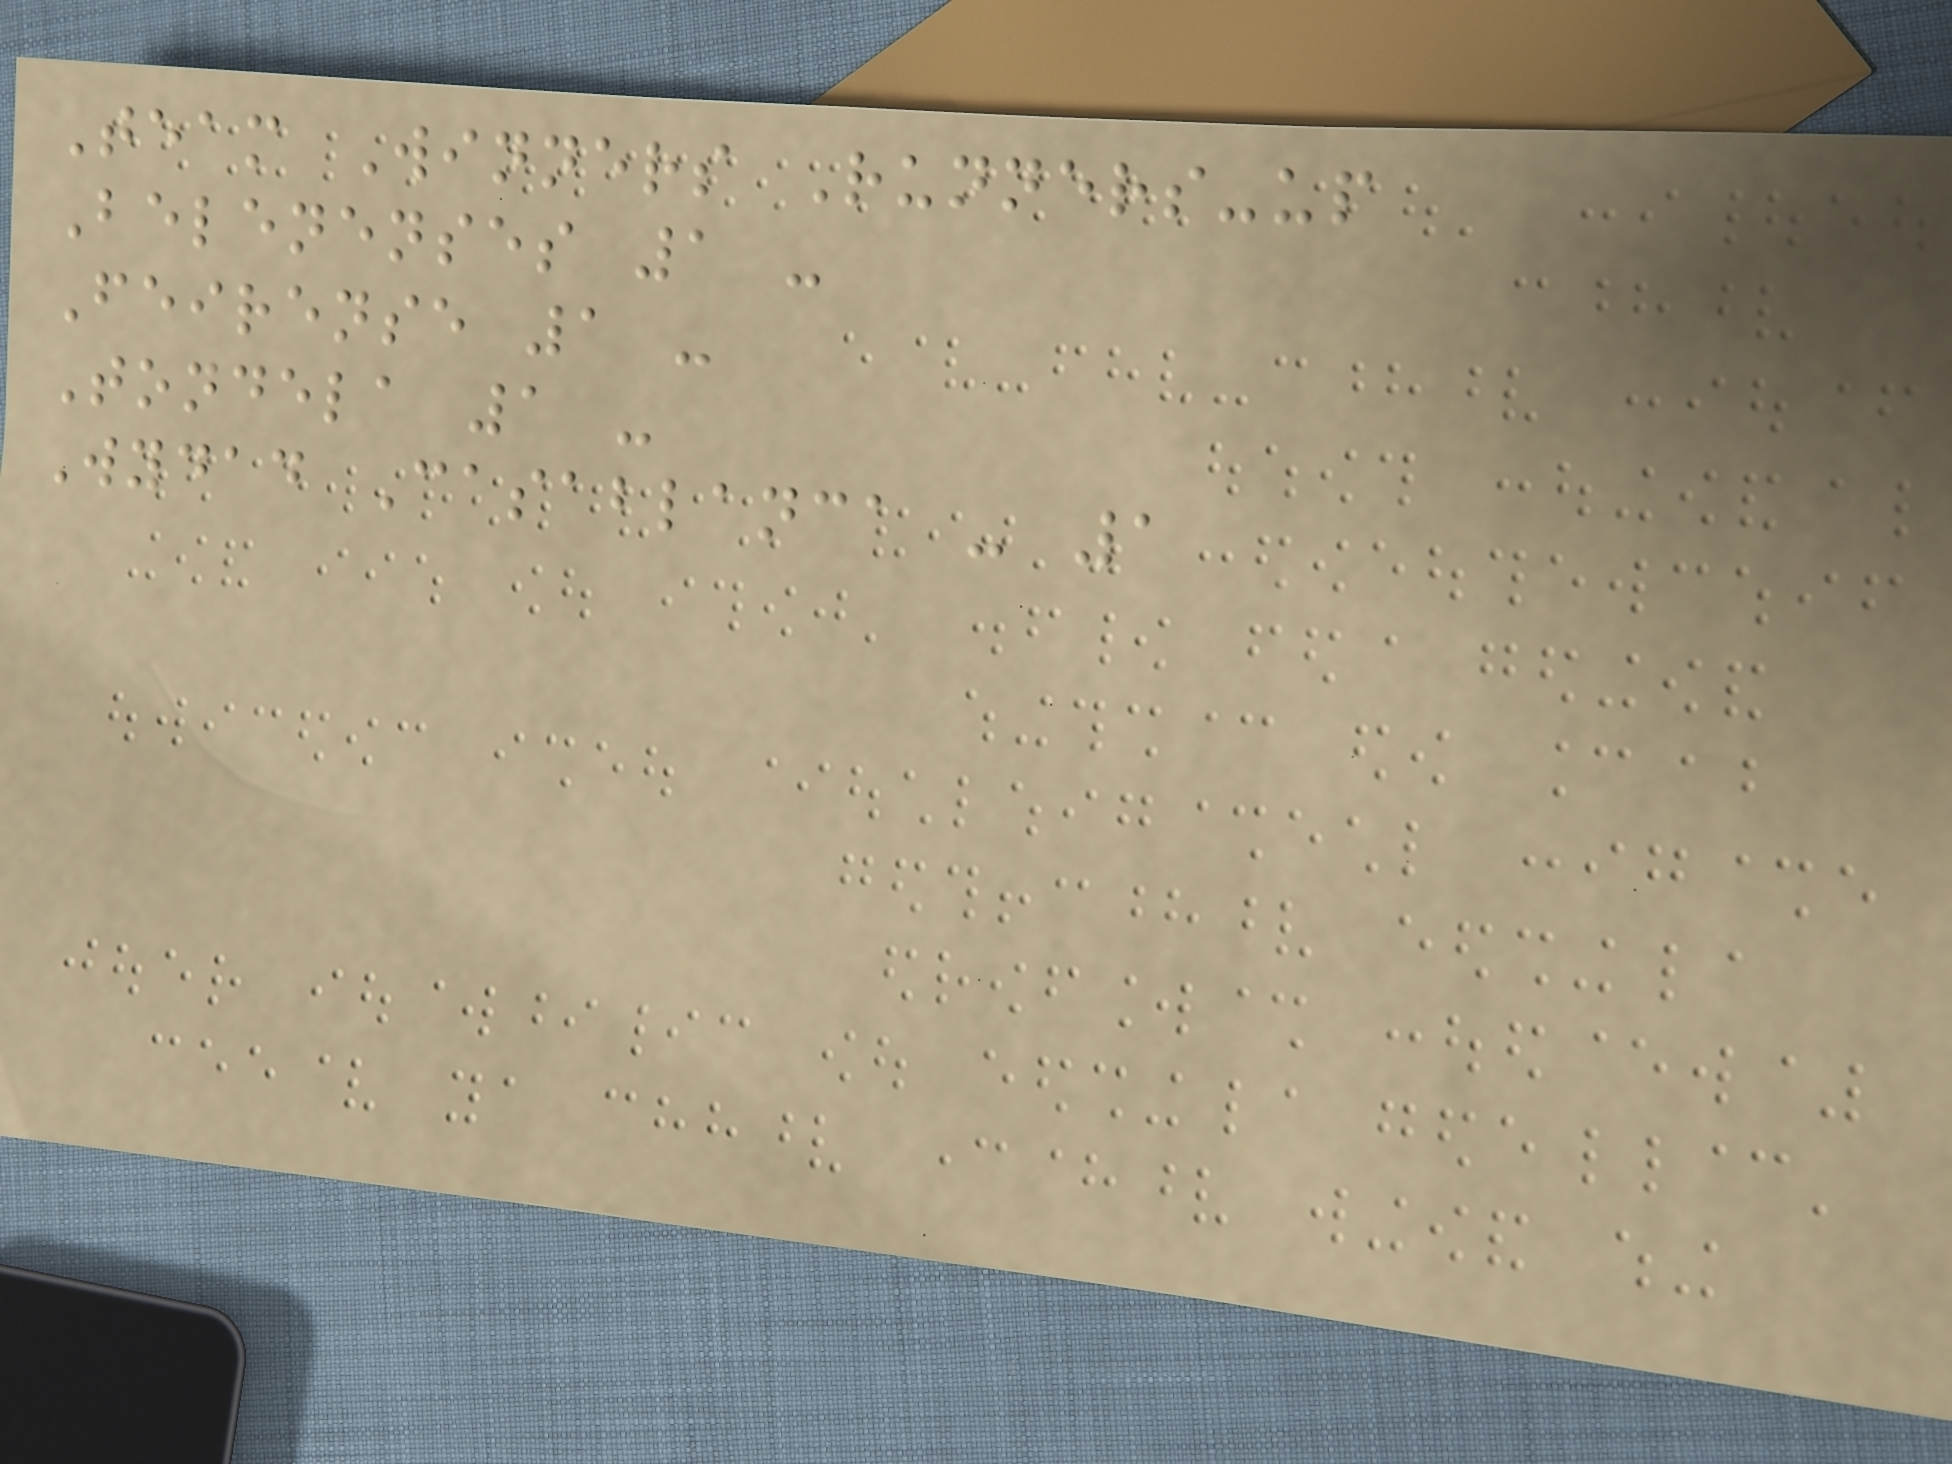Team Winners Runners-up
Belenenses 1 -
Feirense 1 -
Tondela 1 -
Wydad Casablanca - 1
